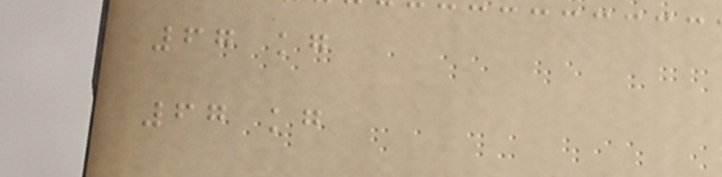67 kg
67 kg
